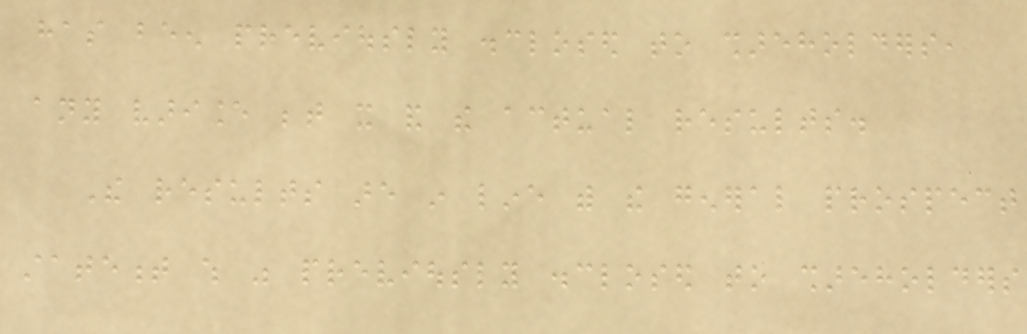has been previously disclosed to shareholders,
any variance between it and the actual results.
The results are in line with the general prospect
statement which was previously disclosed to shareholders
